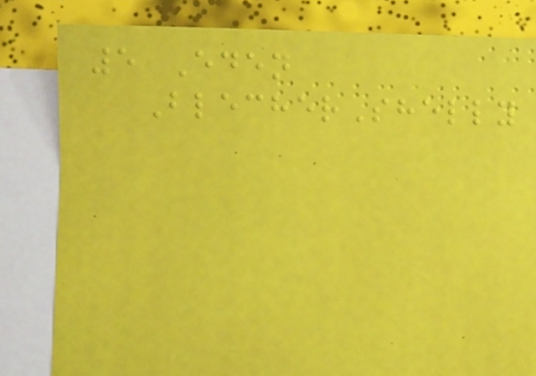5 Eden
BlecherShelly
